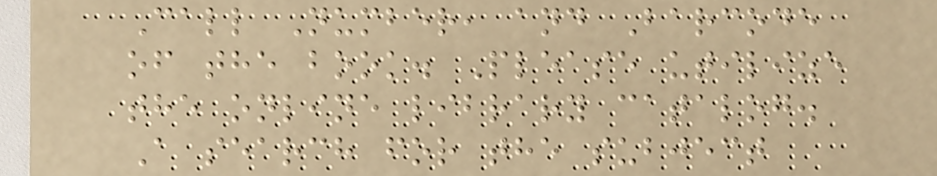Call Number, and Barcode
of the book. Please utilize
the online library catalog.
A search for the subject
